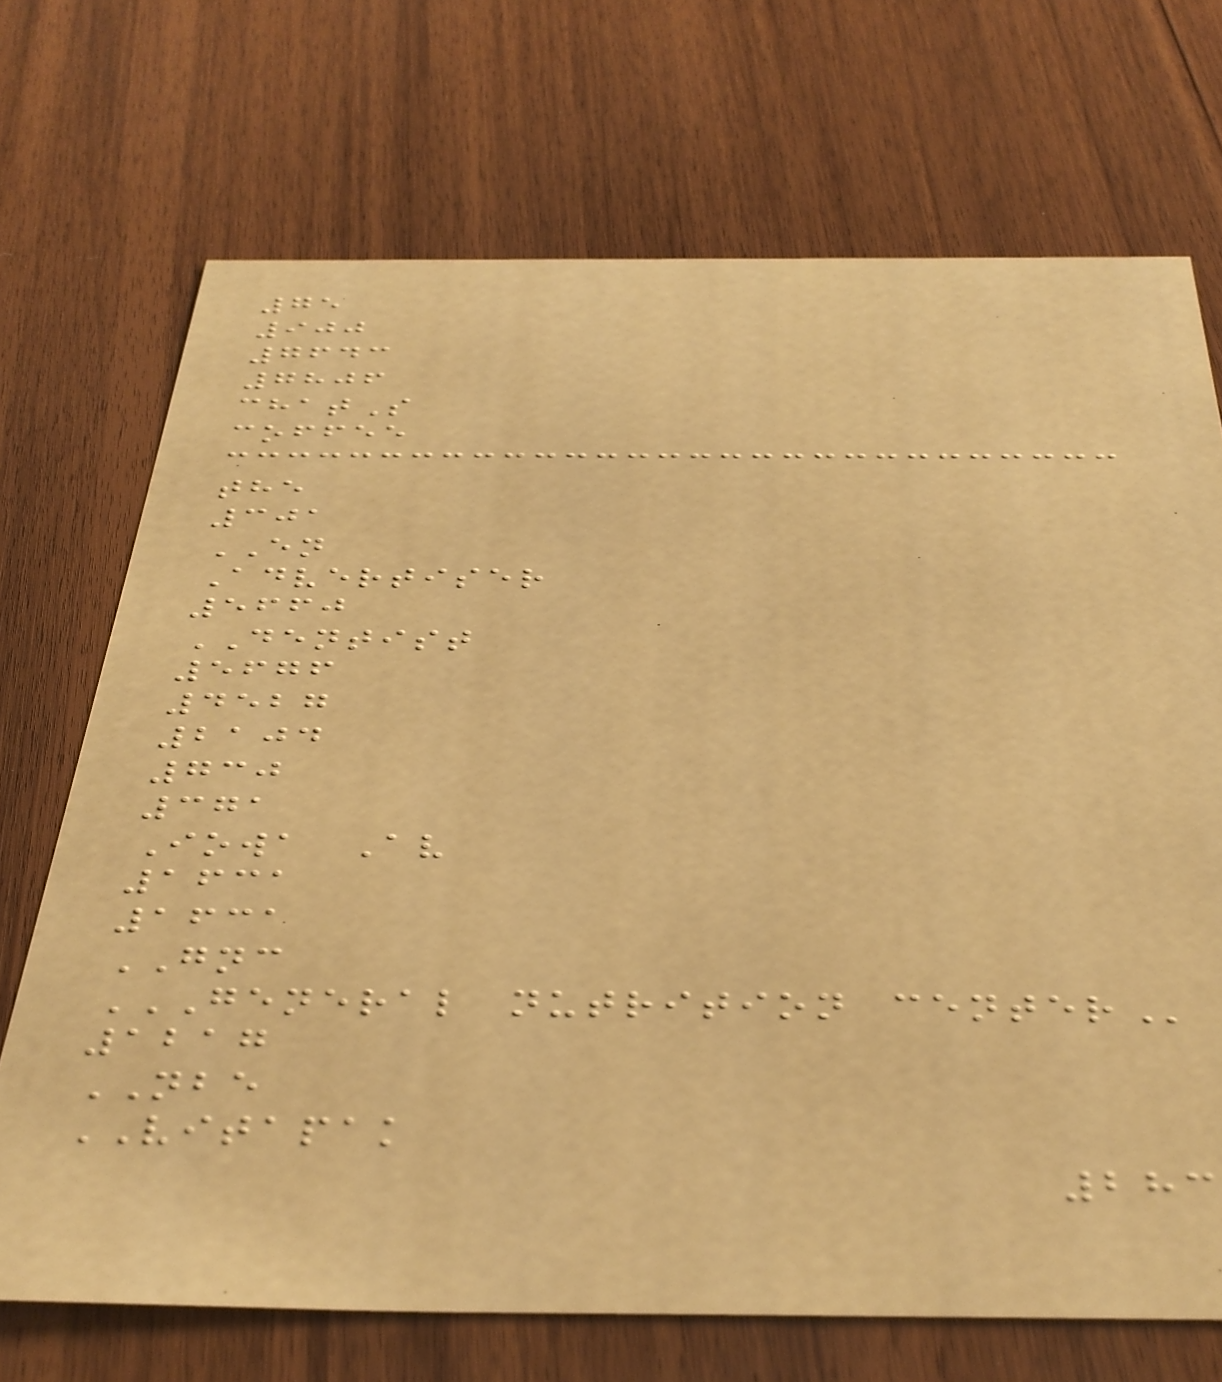75
900
7643
7806
chatS
coffee
the
301
EN
Advertiser
5660
DENTIST
5676
4527
2104
730
371
Iowa Av
1631
1631
GNC
GENERAL NUTRITION CENTER
1217
NBE
VITAPAK
283
